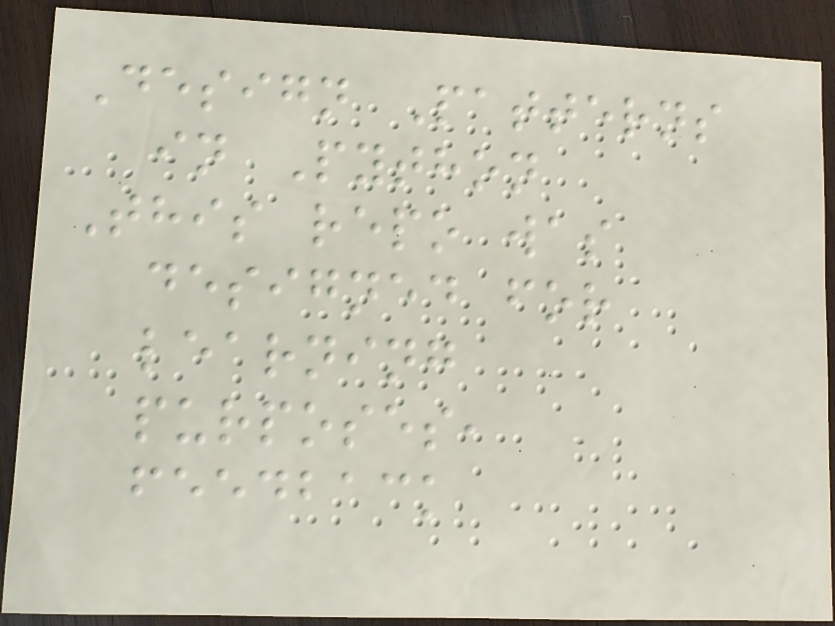Design Patterns
in Python
This repo was
designed for
learning
purposes,
feedback
